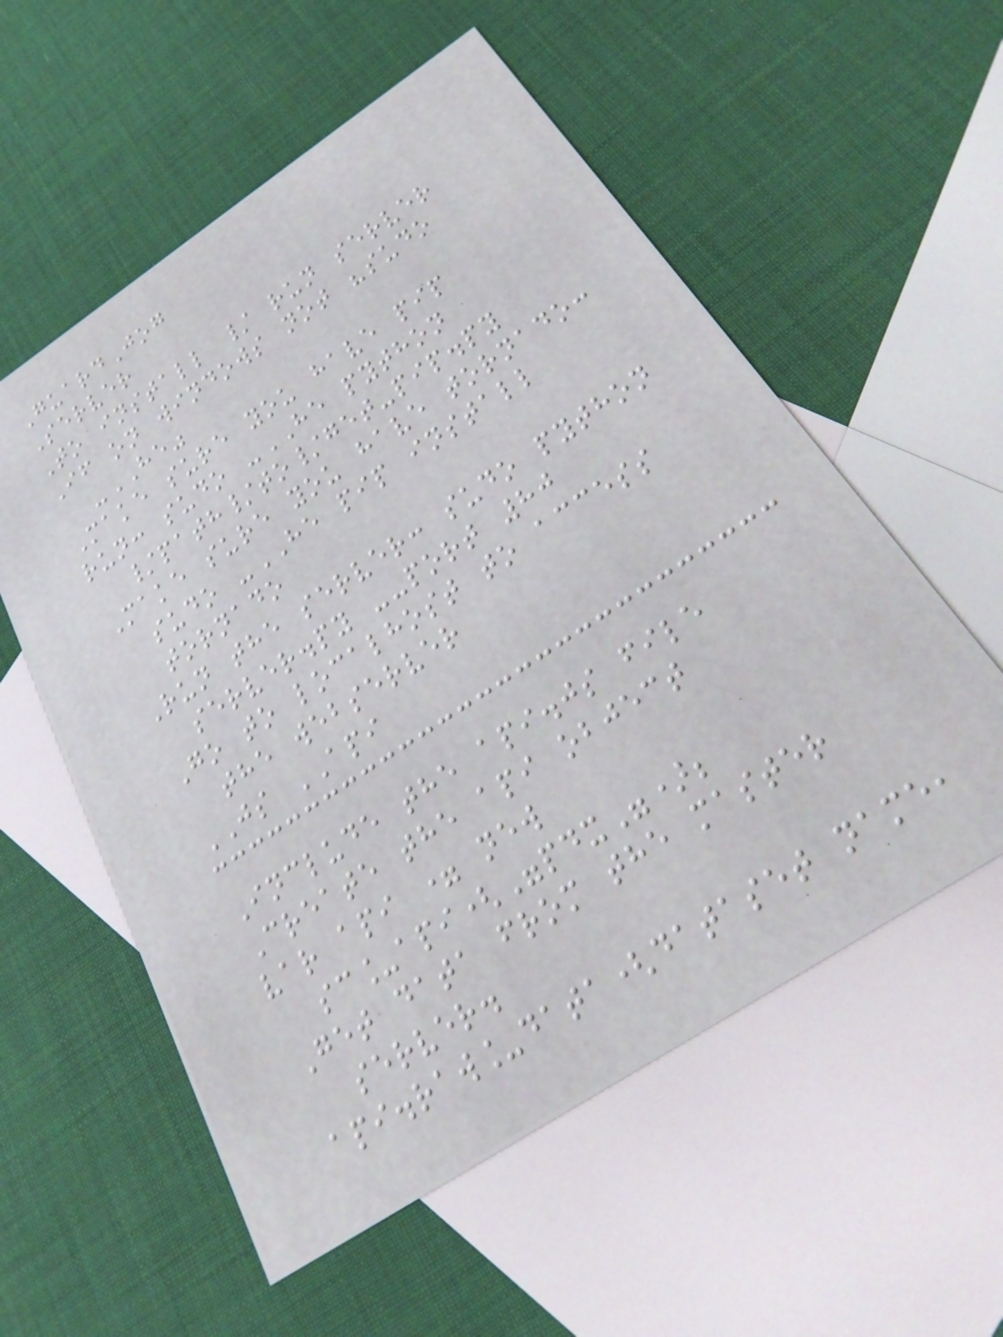GuardJog
Server
To install / run server
If on windows not "sudo
-HE"
Make sure you have pip
run: sudo -HE python
/path/to/get-pip.py
Make sure you have tornado:
sudo -HE pip install
tornado
Run the server: sudo python
server.py --port 80
Go to localhost to access
the webserver
JS API
Include the api.js file
Create the api object
var api = new
sc_api("pdx");
Get data from the master
server.
api.raw_data(dataset name,
